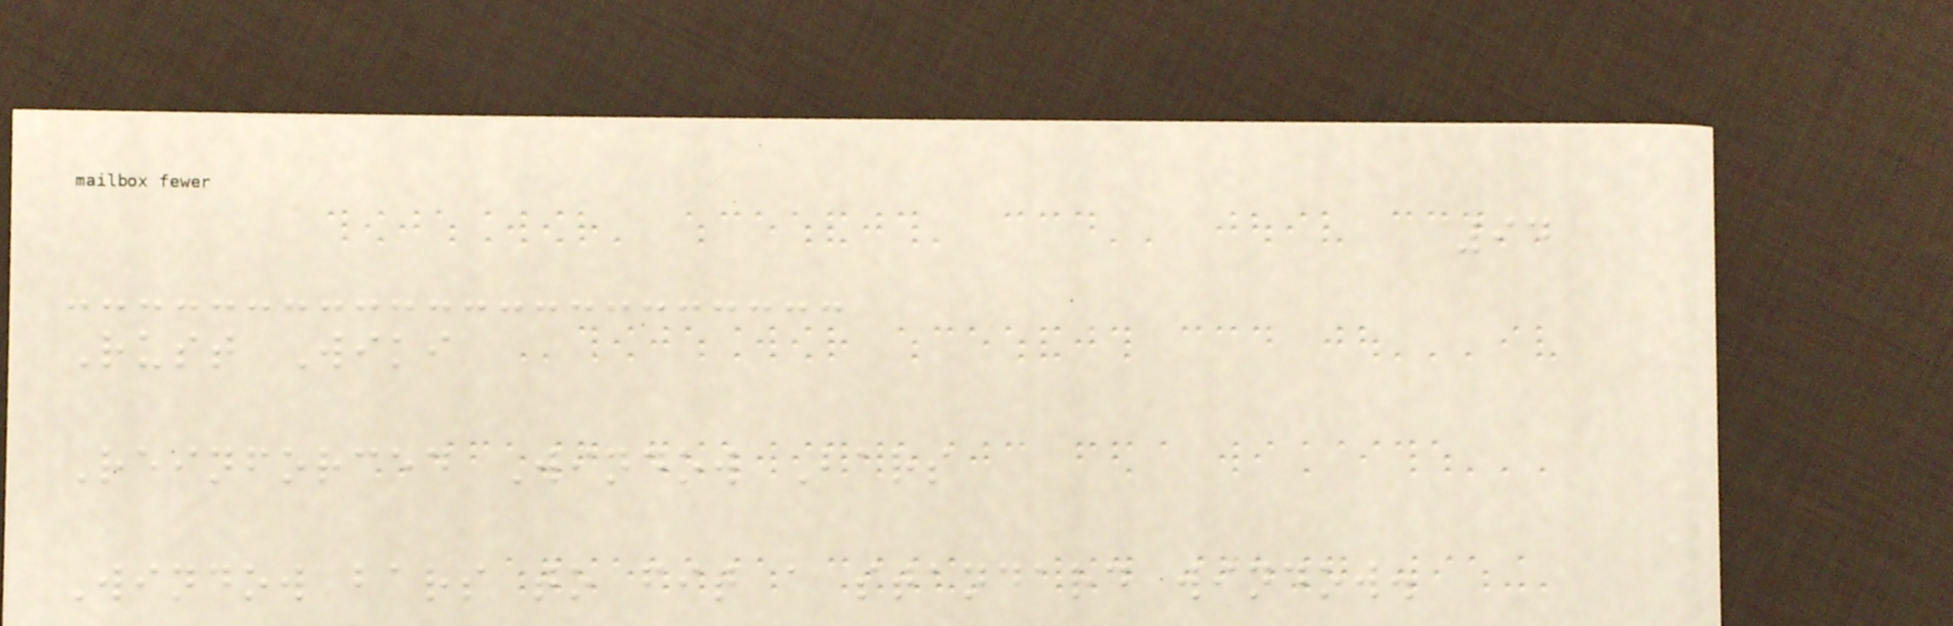94
Rust Wiki
Reinforced Window Bars
Window bars to fit a standard window.
